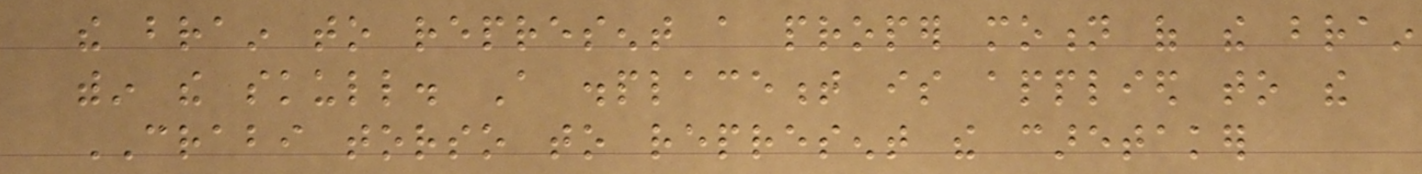the brain to represent a proper motion of the brain
within the skull. A displacement is applied to the
CRABI torso to represent the caretaker
